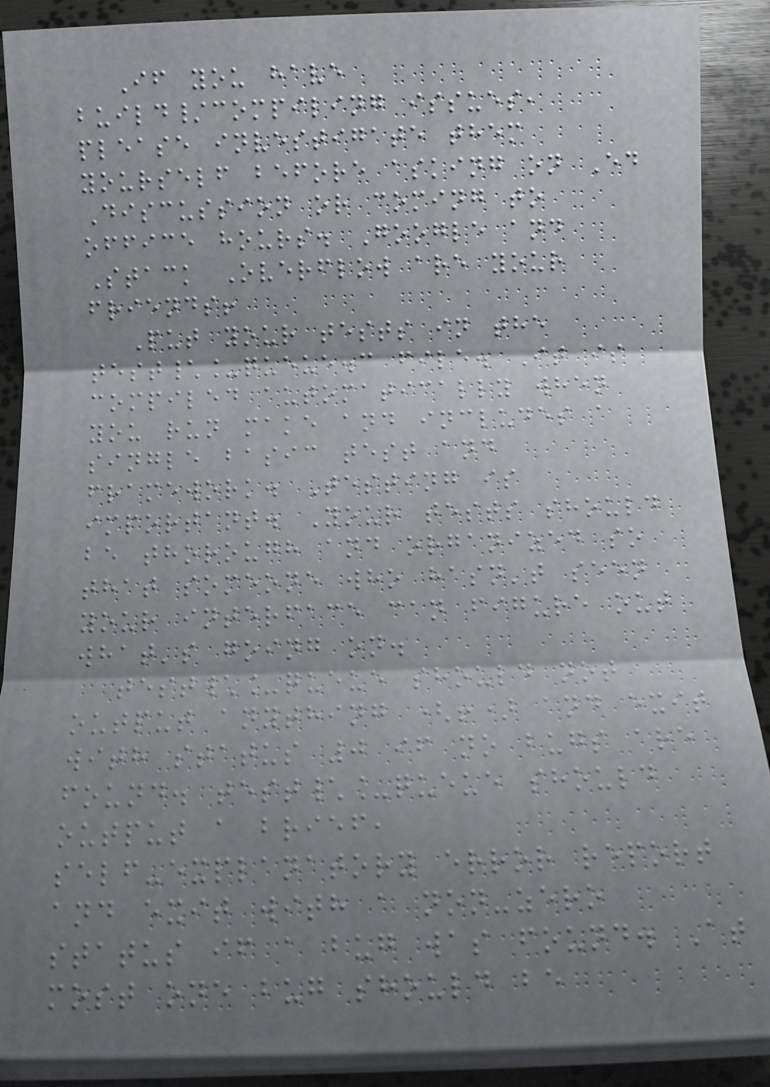If you have
build/compiling issues,
please investigate them
yourself before asking on Ed
Discussion or coming to
office hours. Google and
Stack Overflow are your
friends!
Put your tests in the
test\_queue.c file. It is
compiled automatically when
you run make and includes a
single basic test and
framework. Testing is
important. Your tests should
be thorough and organized so
that someone who hasn't seen
your interface can figure out
what's going on.
test\_queue should not
output anything (!) and exit
with status 0 if no bugs are
found. test\_queue should
output a brief,
self-explanatory error report
and exit with a non-zero
status if a bug was found. At
most one bug should be
